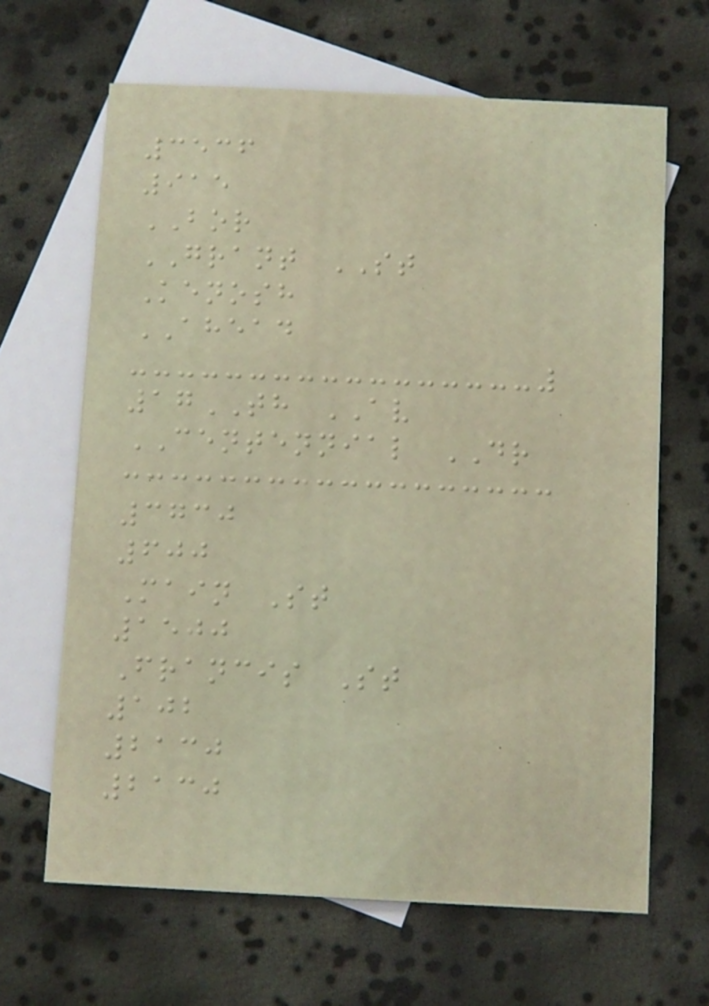3536
915
BOR
GRANT ST
Kenosh
AHEAD
17TH AV
CENTENNIAL DR
3730
600
Main St
1500
Francis St
102
2130
2130
